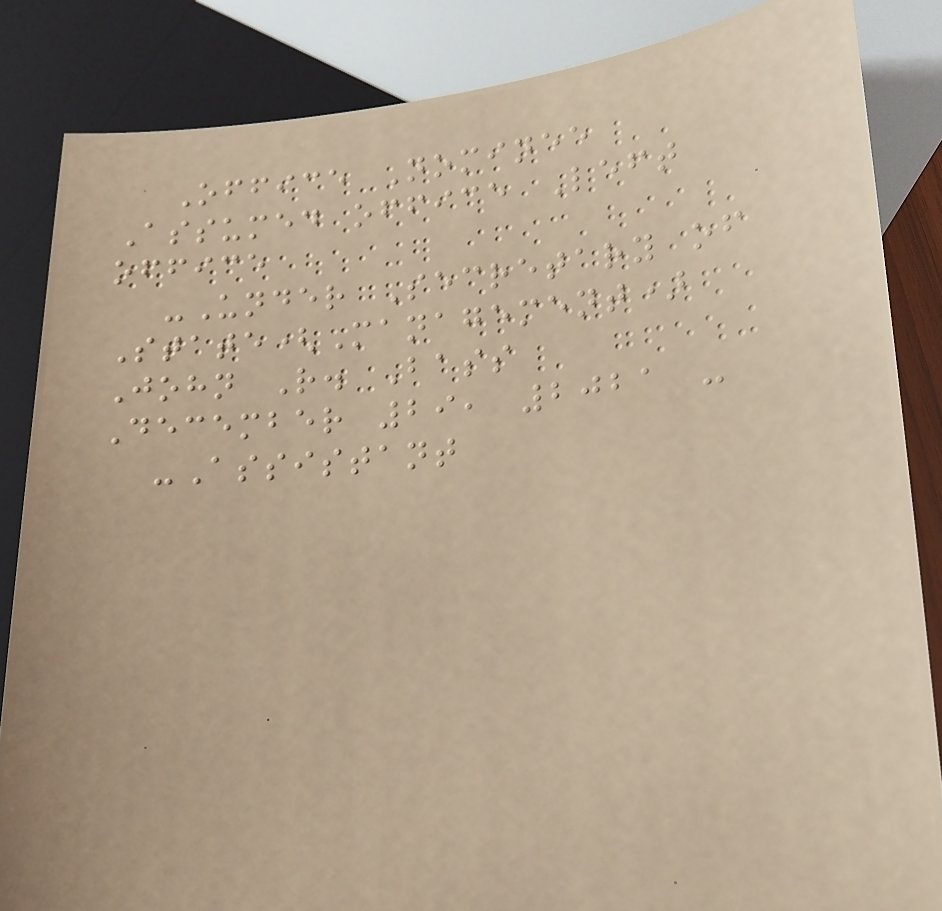Office Nominee
Assumed office Left
office
-Under Secretary of
State(Management)
John R. Bass
December 29, 2021 -
-Assistant
